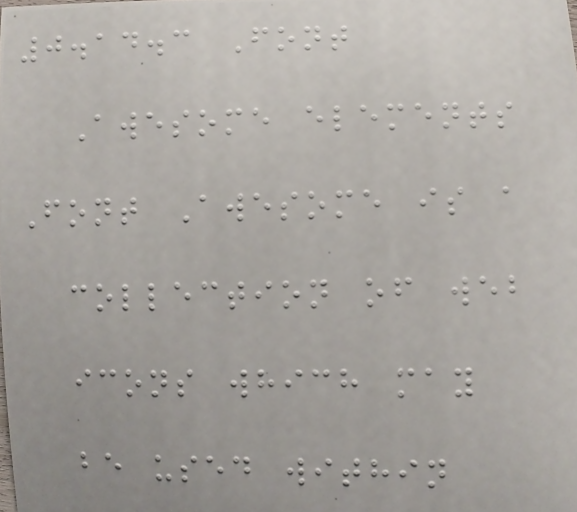0.14.3 Font
Awesome elements
Font Awesome is a
collection of web
icons which may
be used within
